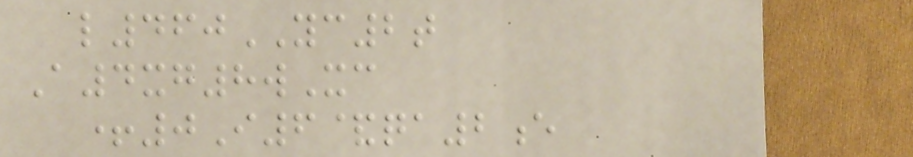l460YC2t
A4xg8wXc
+0I6&qa2e
